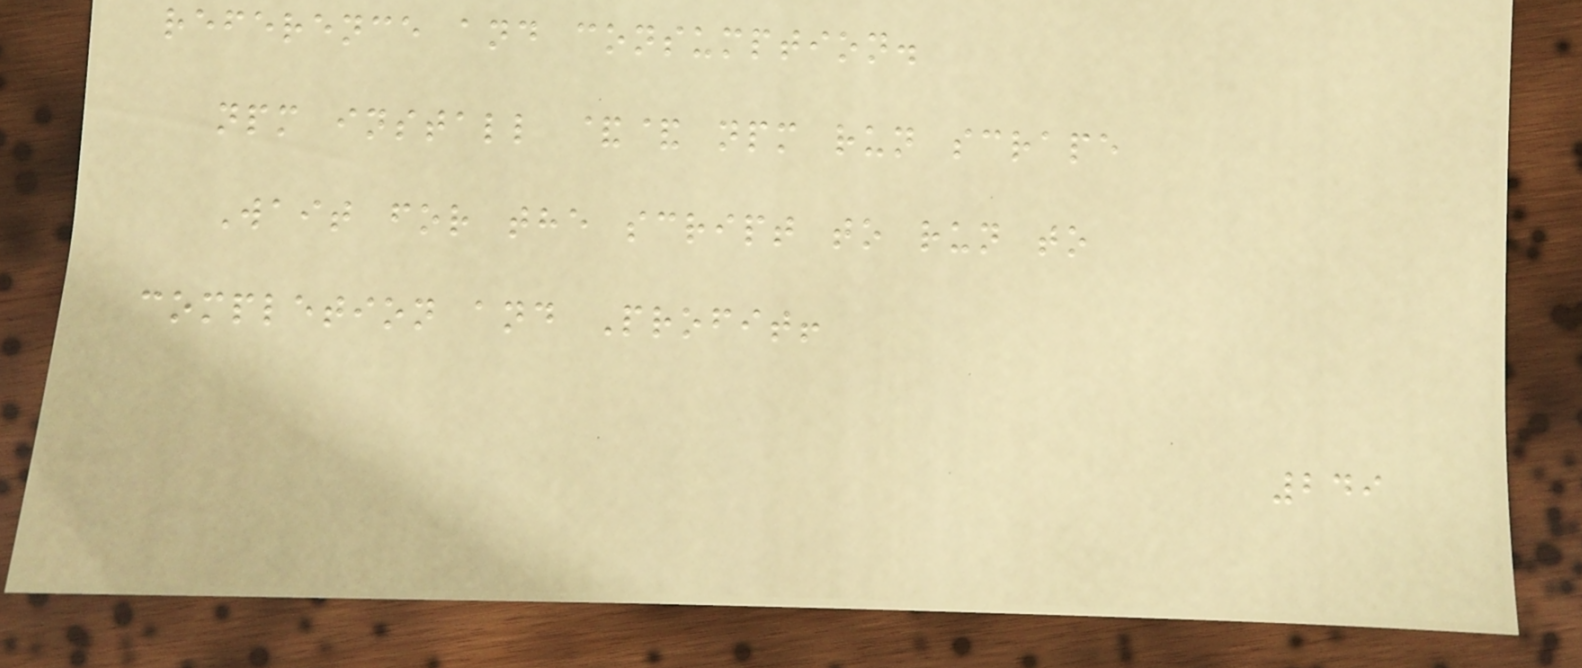reference and consumption.
npm install && npm run scrape
Wait for the script to run to
completion and Profit!
249
